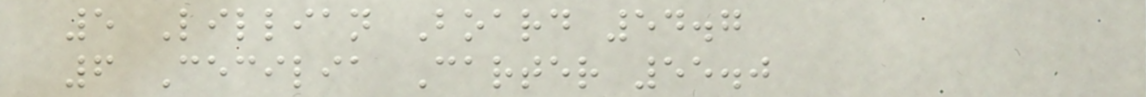5 Lillian Board 54.7
6 Cecilia Carter 55.0
